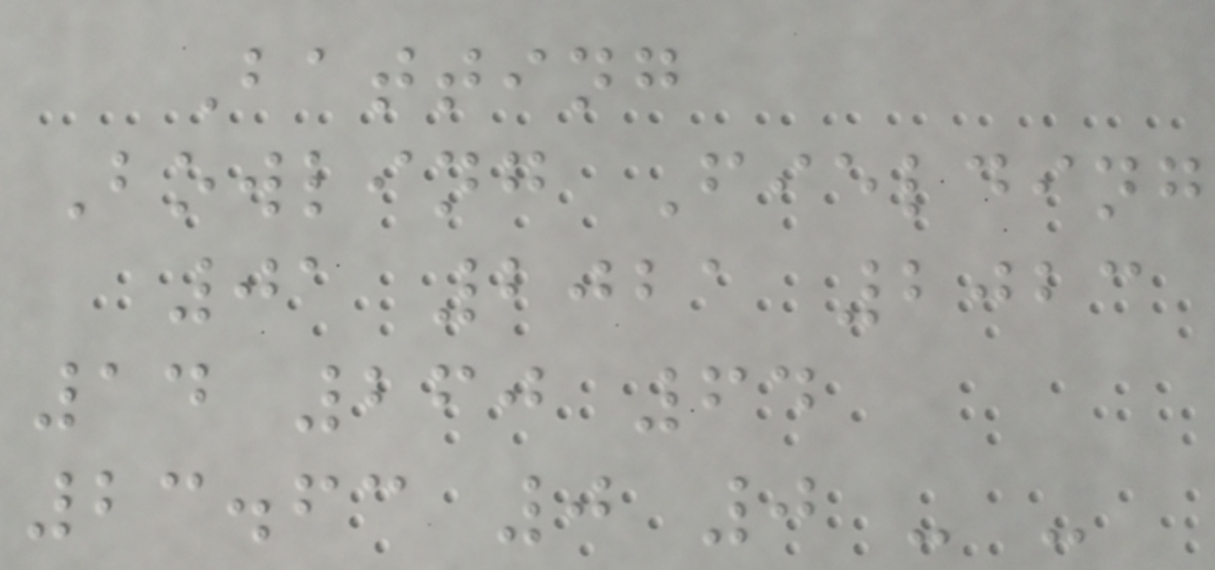Batting
Bowling Fielding
01 2021 2023
14 260 64
23.63 0 0 - -
